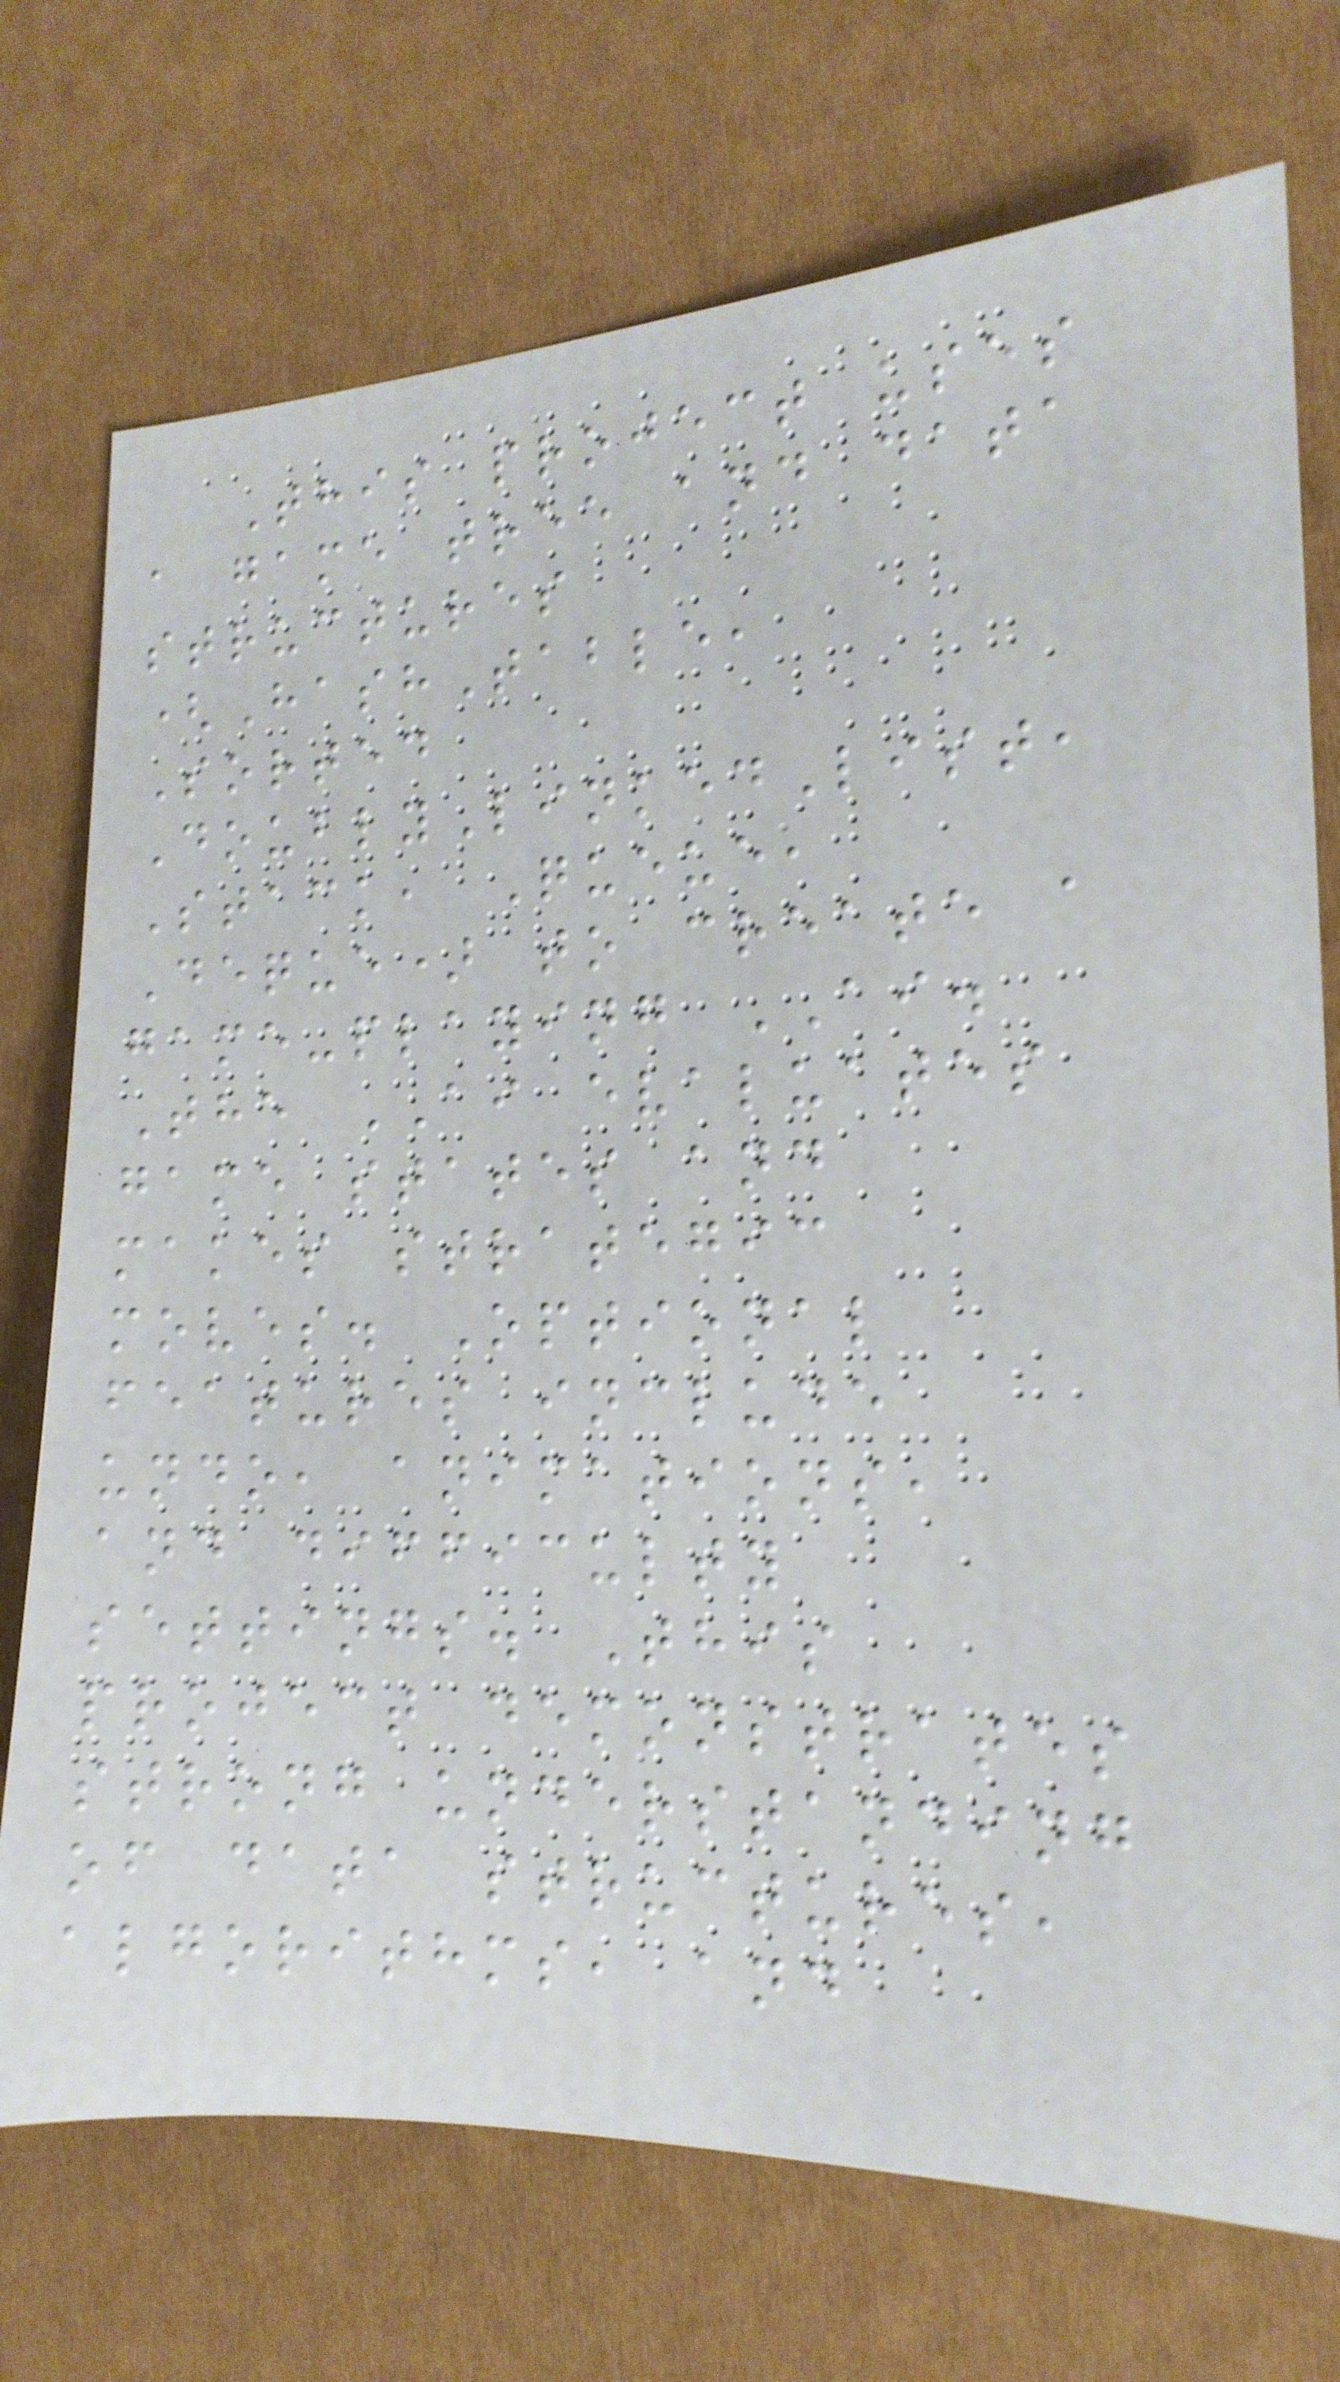This project uses
a game tree and data
structures
(HashTable,
Sorted
DoublyLinkedList,
Stack, Queue,
Deque) to create a
game-playing AI.
The AI evaluates
game states and
makes strategic
moves. Optional
features include
undo, animations,
and difficulty
settings. This
project demonstrates
strong understanding
of data structures,
algorithms, and
